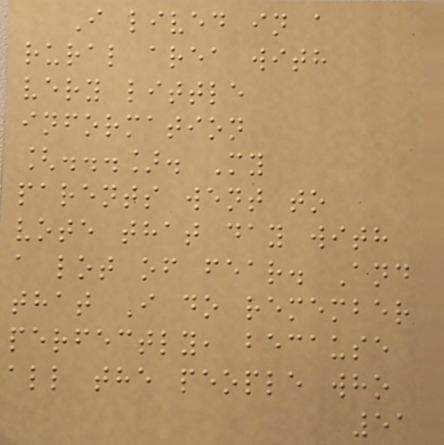I lived in a
rural area with
very little
information
[...]. My
parents went to
vote that day with
a lot of fear. And
that I do remember
perfectly, because
all the people who
51
